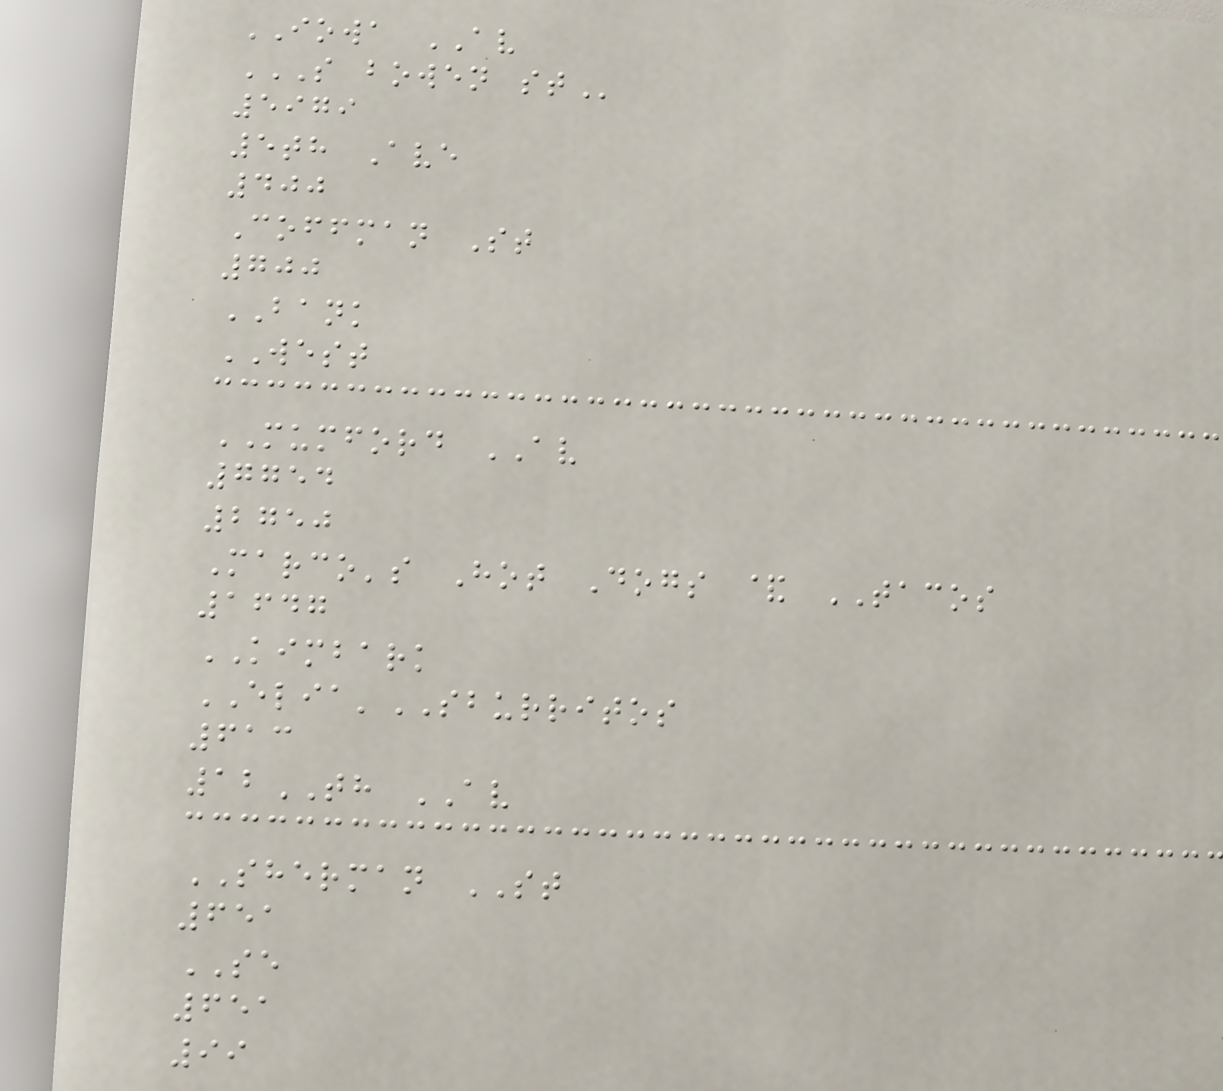IOWA AV
S BOWEN ST
5979
5th Ave
400
Coffman St
700
BANK
WEST
MUMFORD AV
7754
2750
Marco's Hot Dogs & TACOS
1647
KIMBARK
ELIA'SBURRITOS
613
12TH AV
SHERMAN ST
651
SE
651
99
